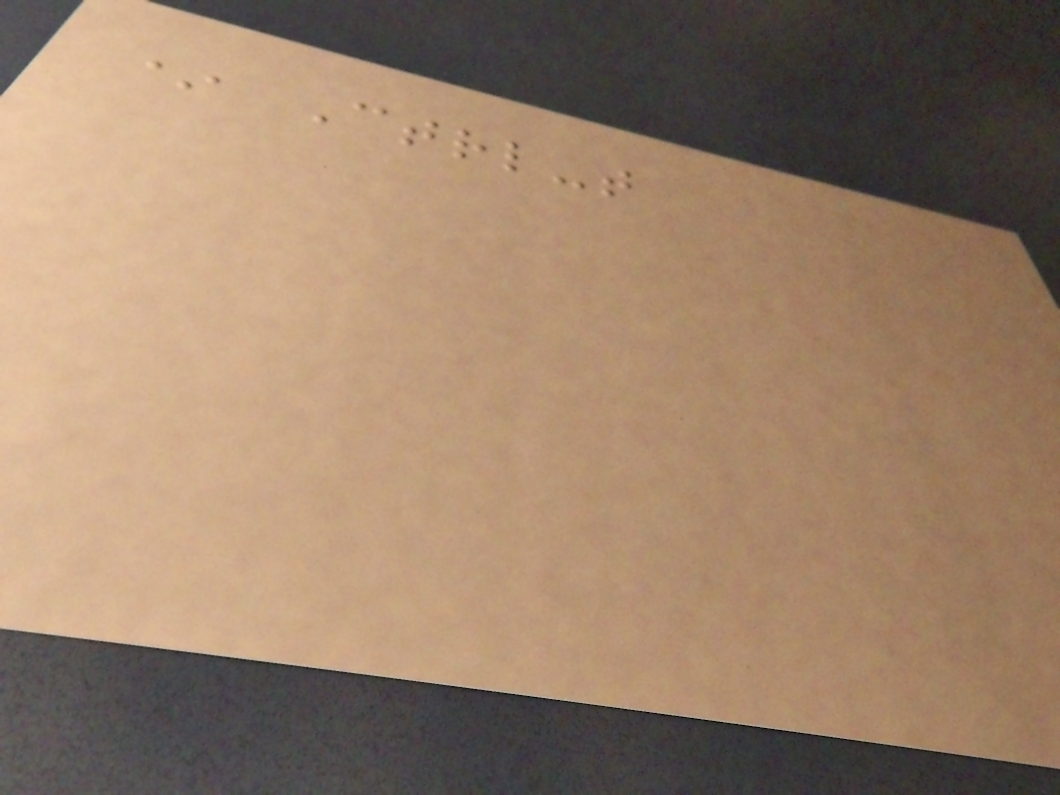* Ctrl-t
